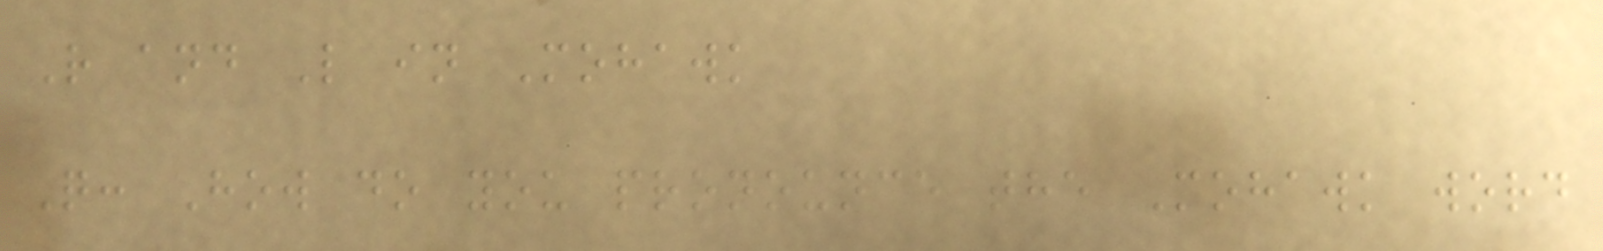R and L in Mohawk
Q: How do you pronounce the Mohawk word
